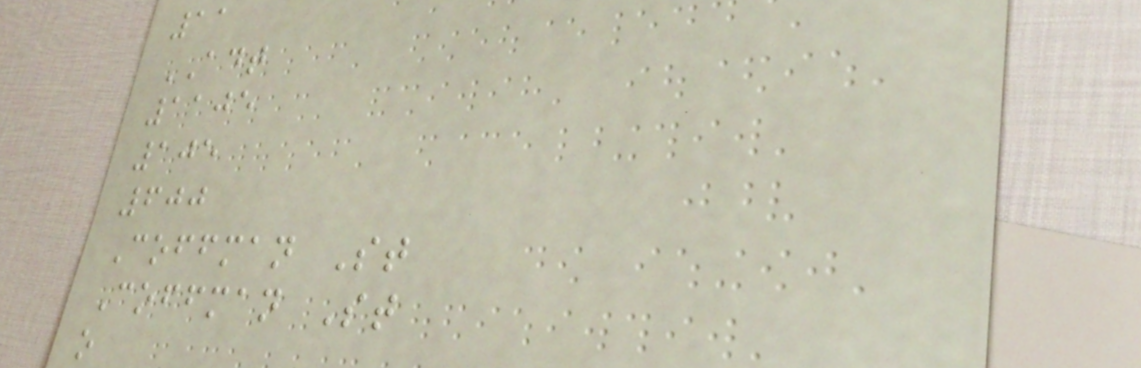11
ADT
1105
105
600
Coffman St
Coffman St
o
